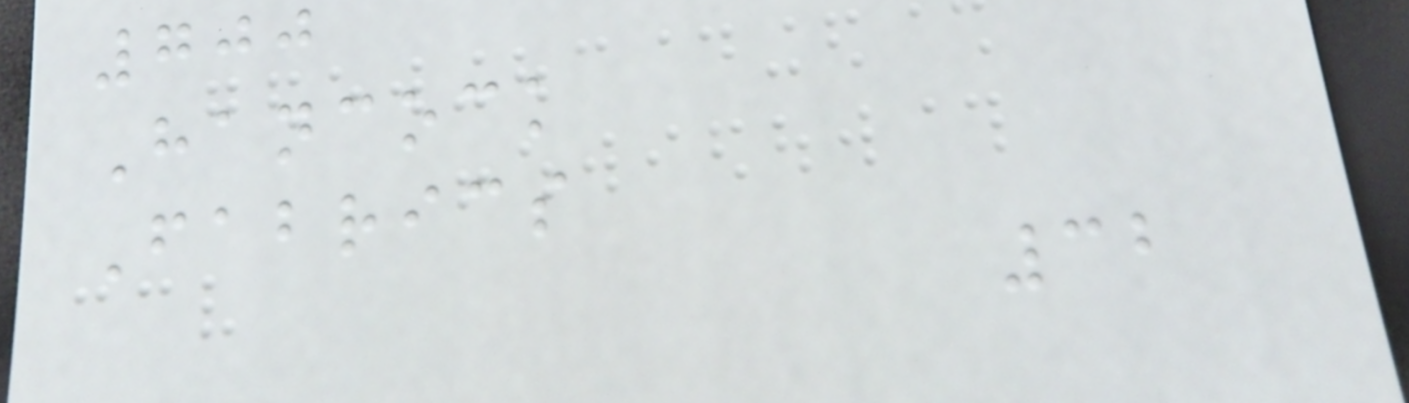700
Hancock
Fabrics
32
